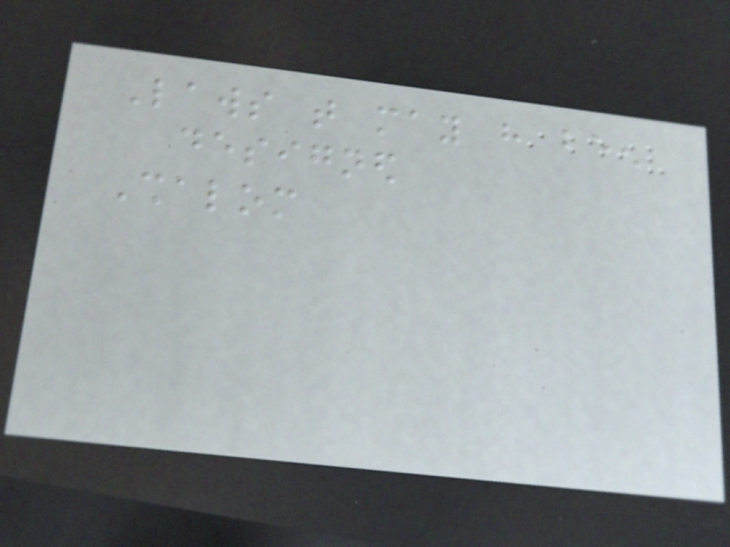Laws that may have been
designed
Shalom
